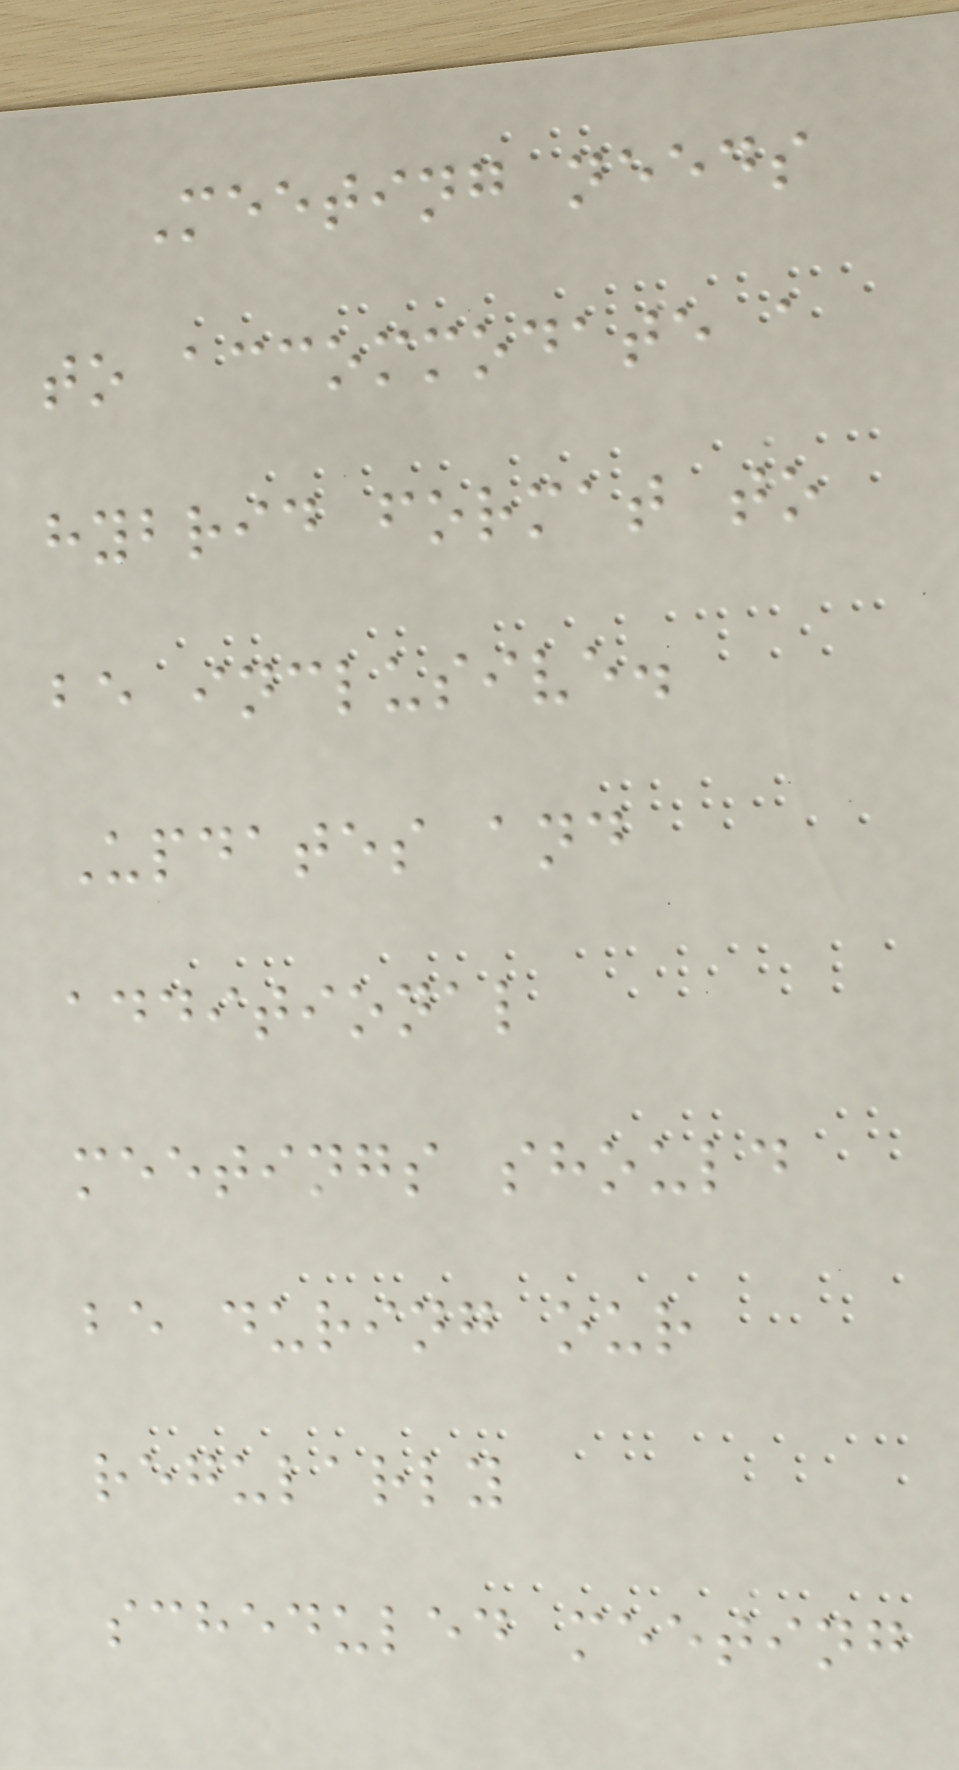Meeting needs
to accommodate a
hybrid format to
be inclusive.
Updates and
additional
meetings should
be during our
regularly
scheduled meeting
